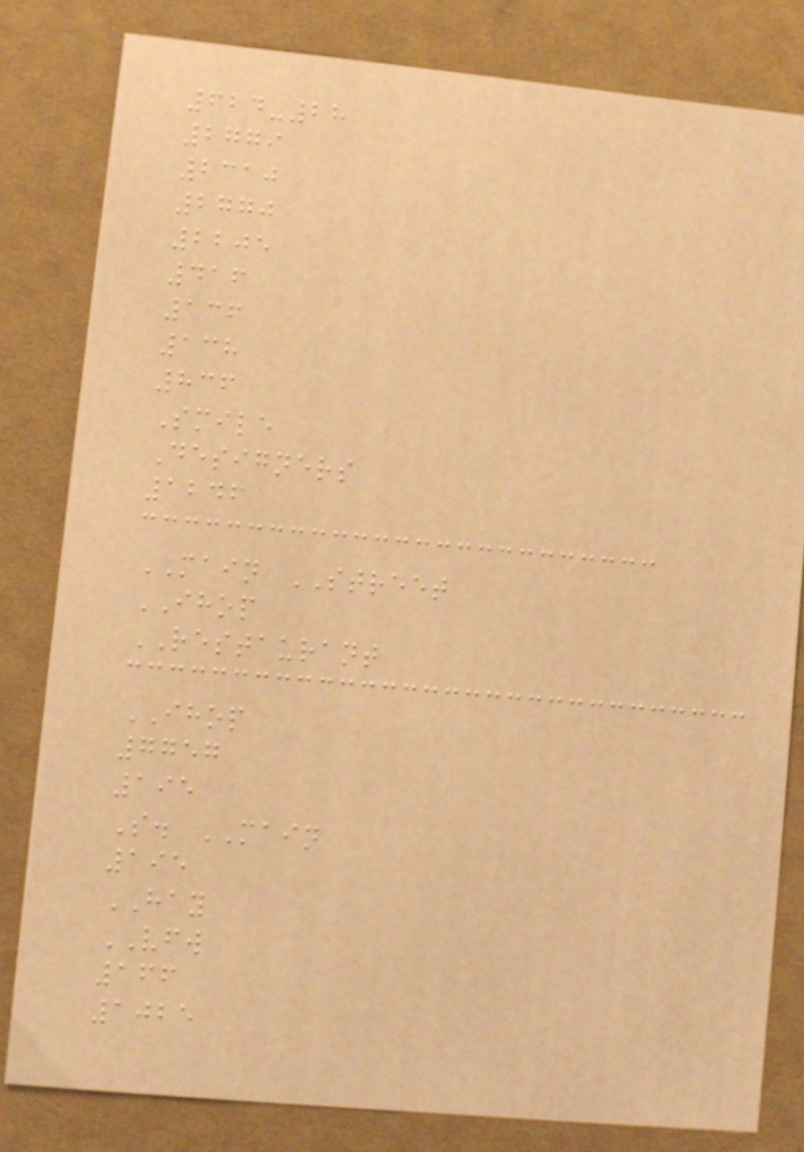624-28
2779
2310
2770
2205
416
136
138
836
Smile
Designers
1246
MAIN STREET
IHOP
RESTAURANT
IHOP
7757
195
S. MAIN
195
HAY
VFW
166
1025
